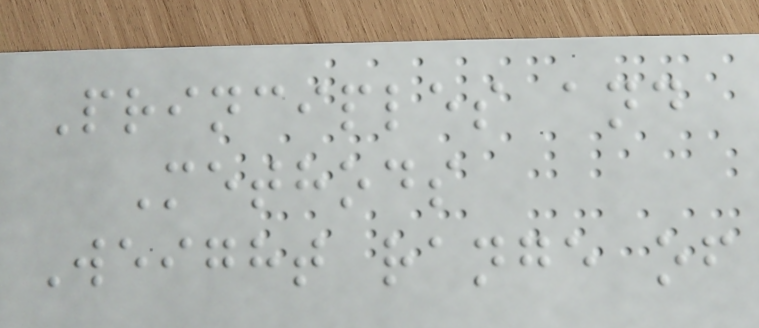Principles and
Methods
Weight range of
